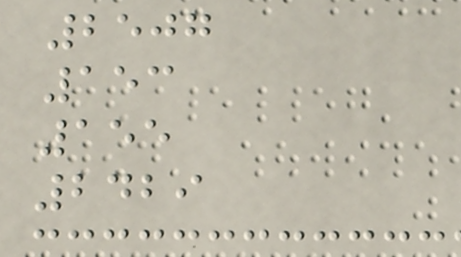2507
153
155
2429
